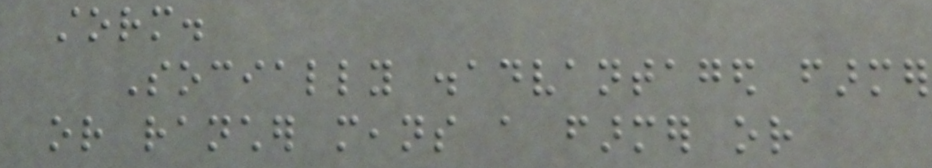storm.
Socially disadvantaged farmer
or rancher means a farmer or
